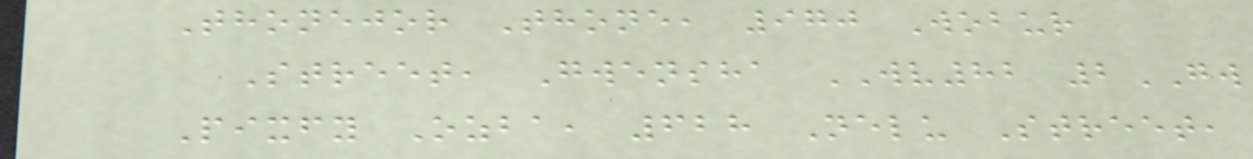Thonejor Thone, 970 Wobur
Street, Gwensha WV82 2GW
Pixfy Ozba, 628 Nelu Street,
